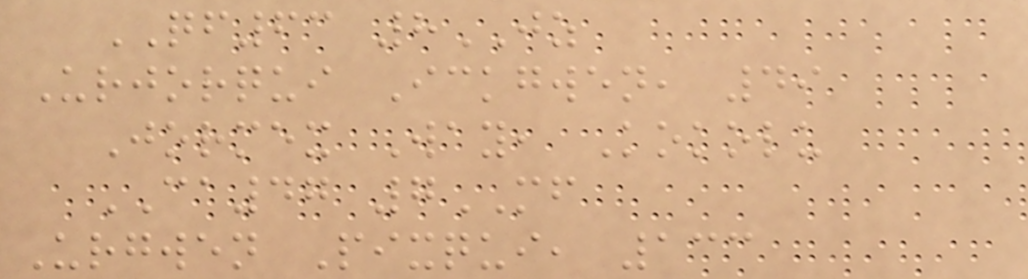QF63 8JZ
Urjorqui Ickgwen, 49
Jormex Way, Kokolu
CA47 7MF
Urgwen Pixqui, 133
